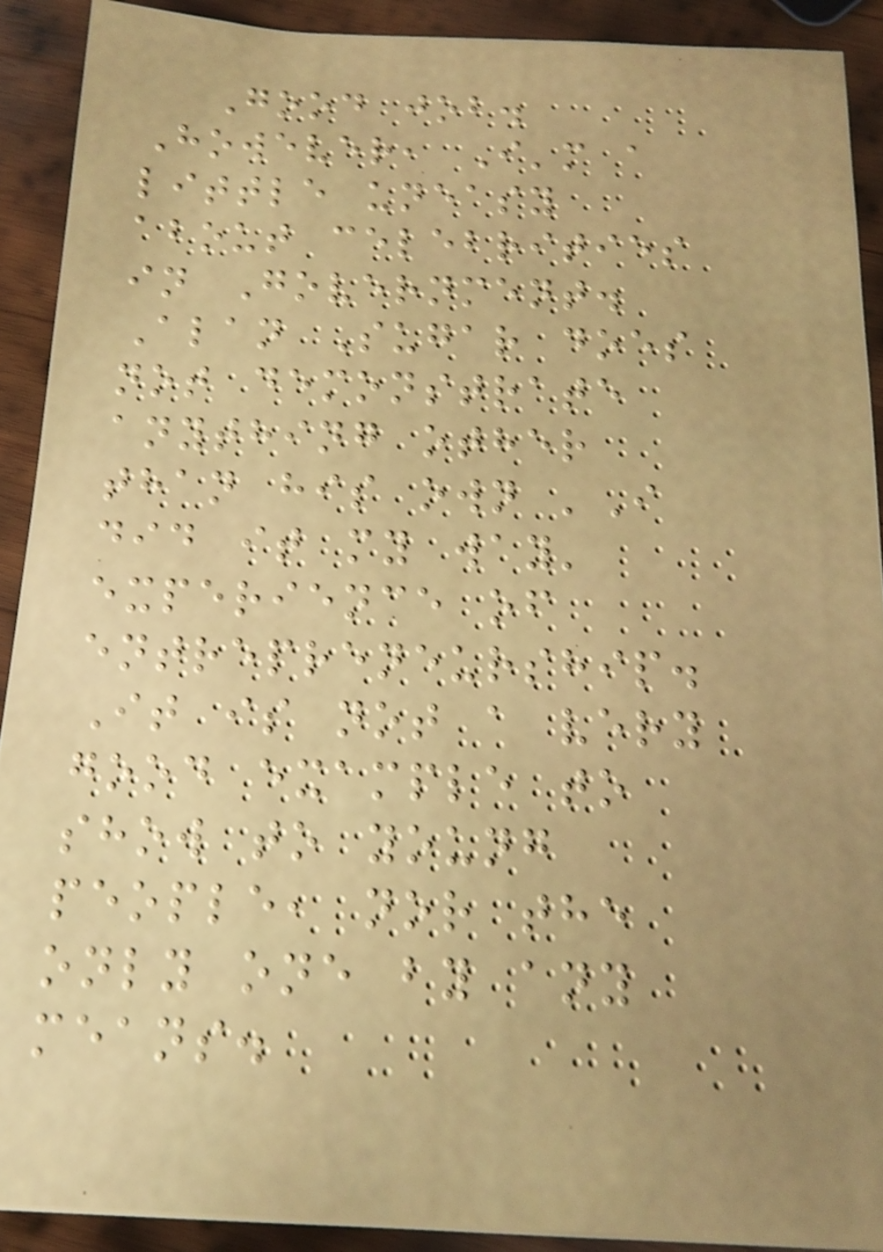Good job.
However, I'm a
little uneasy
about celebrities
in Government.
Alan Sugar does
not demonstrate
anything other
than his own 'I
did it my way'
experience of
entrepreneurship.
It is not a very
good example to
show to young
people, nor the
only one by any
means.
